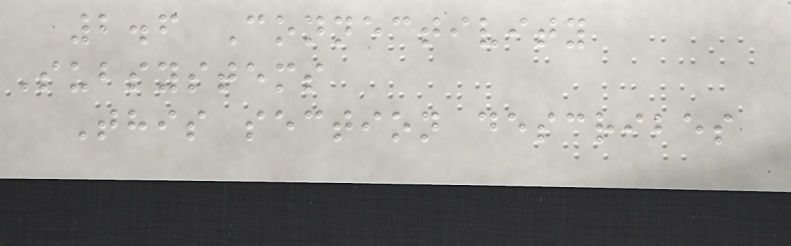2.6 Connectivity
Subsystems
This section describes
